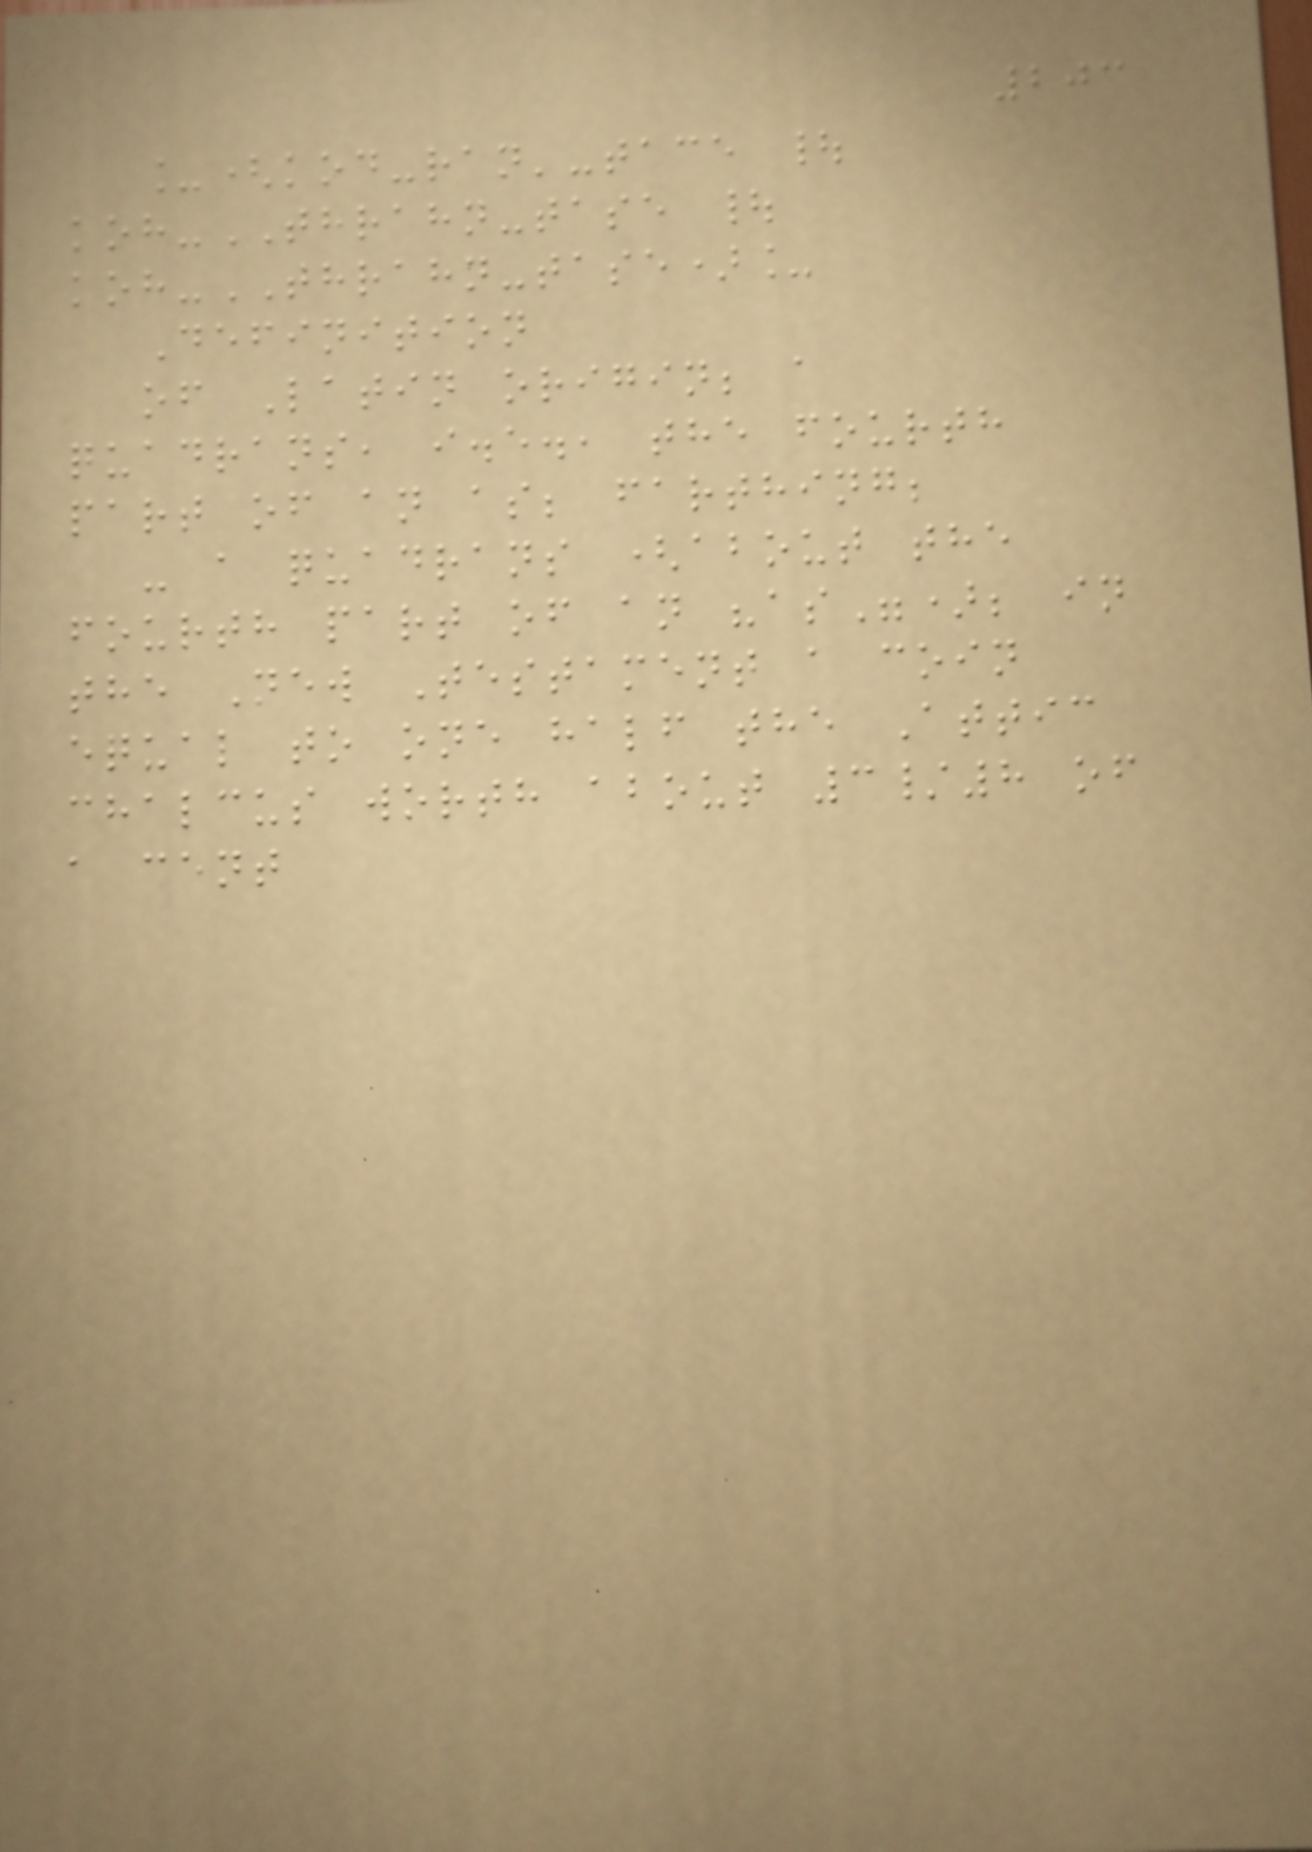203
_(kod-ran'-tace |
koh-THRAHN-tase |
koh-THRAHN-tase)_
Definition
of Latin origin; a
quadrans, i.e., the fourth
part of an as; farthing;
- a quadrans (about the
fourth part of an "as"); in
the New Testament a coin
equal to one half the Attic
chalcus worth about 3/8 of
a cent
